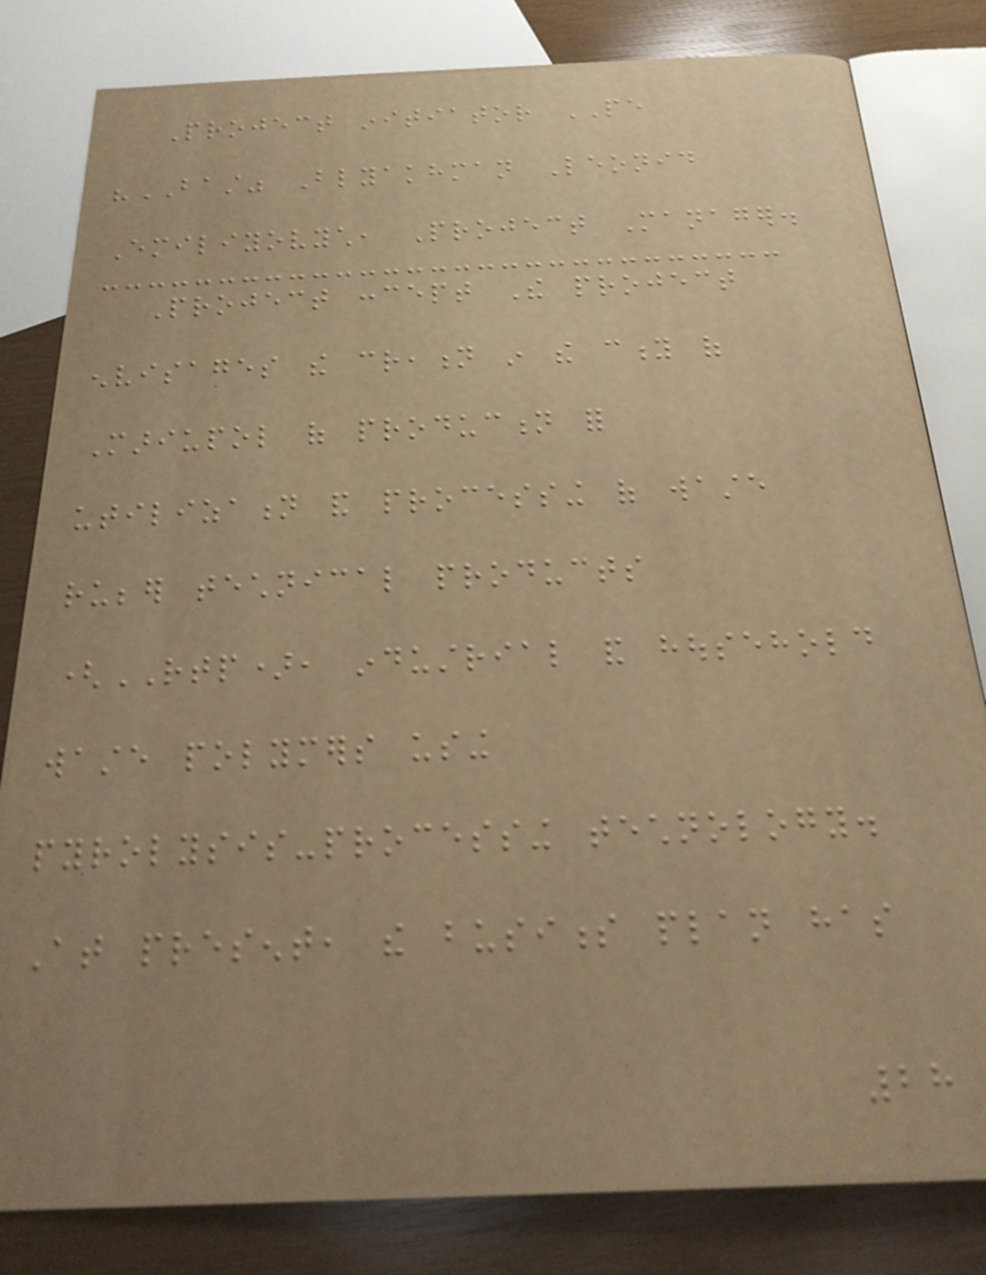Project initiator PE
"BAST" Blyakhman Leonid
Emiliyovych, Project Manager.
Project concept The project
envisages the creation in the city of
Mariupol of production for
utilization and processing of waste
rubber technical products
(RTP), industrial and household
waste polymers using
pyrolysis-processing technology.
At present, the business plan has
28
